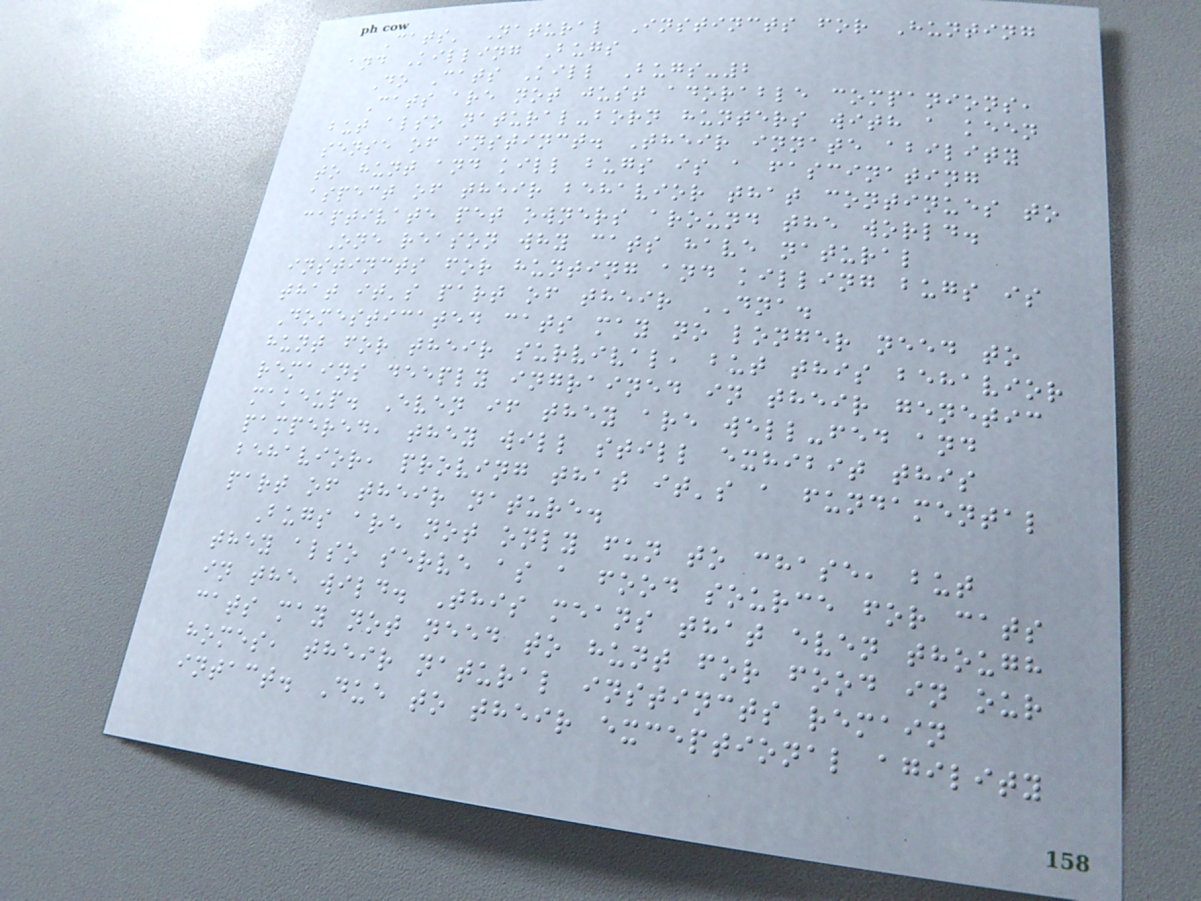Cats' Natural Instincts for Hunting
and Killing Bugs
Do Cats Kill Bugs-2
Cats are not just adorable companions,
but also natural-born hunters with a keen
sense of instinct. Their innate ability
to hunt and kill bugs is a fascinating
aspect of their behavior that continues to
captivate pet owners around the world.
One reason why cats have natural
instincts for hunting and killing bugs is
that it's part of their DNA.
Domesticated cats may no longer need to
hunt for their survival, but this behavior
remains deeply ingrained in their genetic
makeup. Even if they are well-fed and
pampered, they will still exhibit this
behavior, proving that it's a fundamental
part of their nature.
Bugs are not only fun to chase, but
they also serve as a food source for cats
in the wild. This means that even though
cats may not need to hunt for food in our
homes, their natural instincts remain
intact. Due to their exceptional agility
